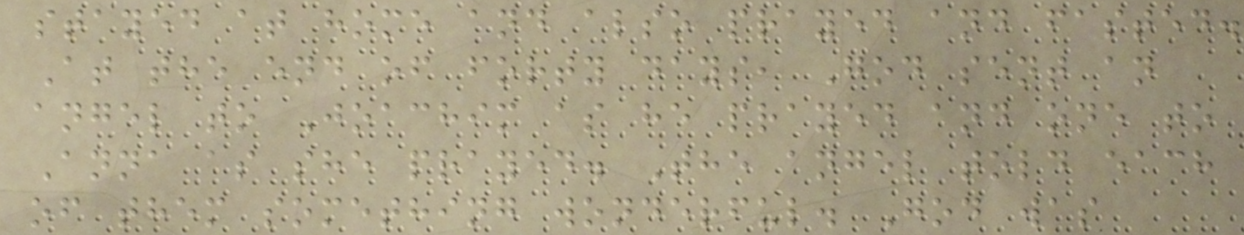stayed at home and also prayed and fasted.
At the end of forty days, God sent an
angel to Joachim as he prayed and one to
Anna as she prayed. The angel told each
of them something wonderful. God was
